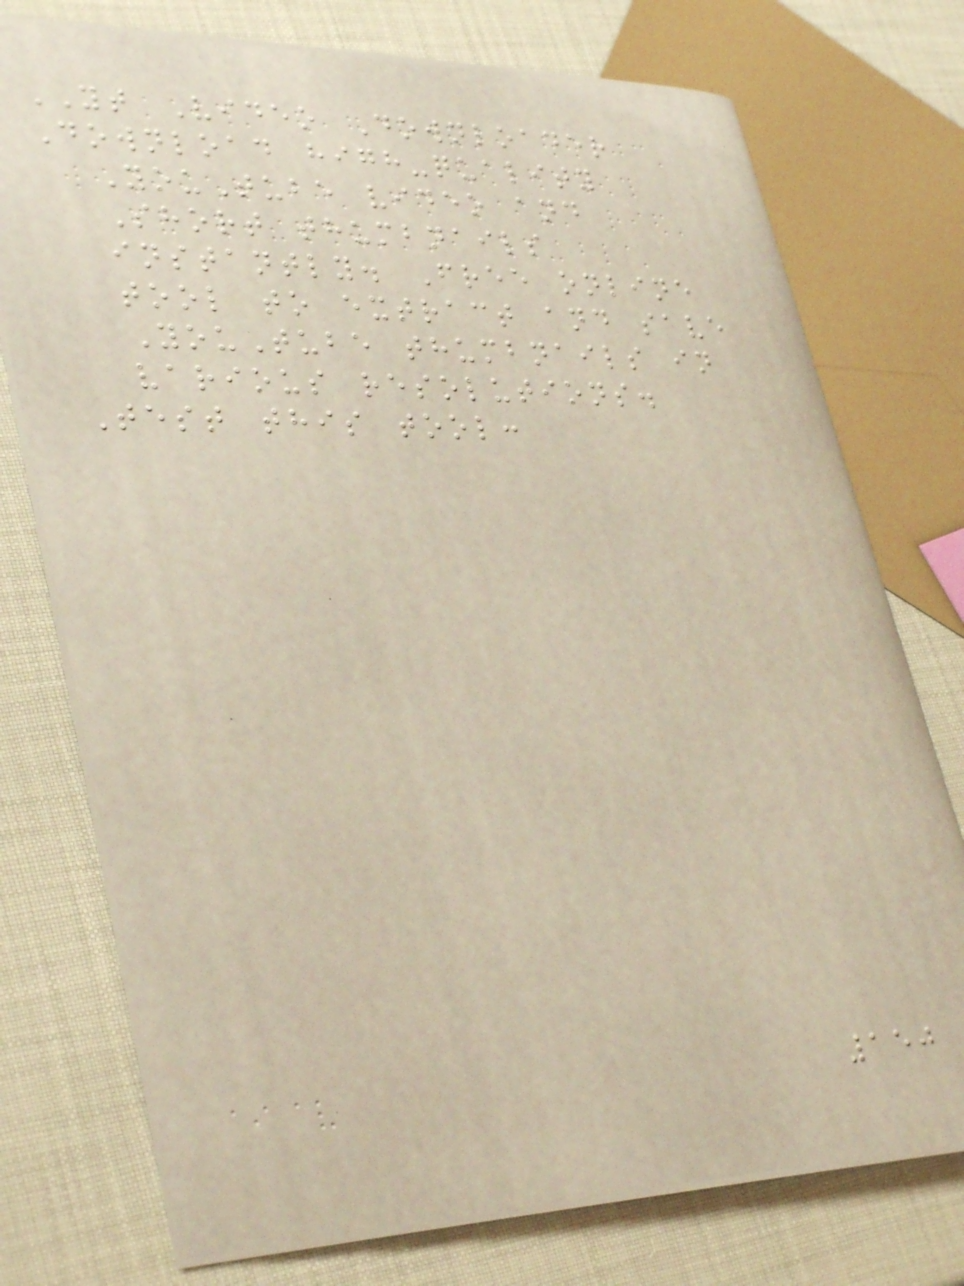YT Video Downloader
Download high-quality
YouTube video and
Short thumbnails
instantly. Free online
tool to extract and save
YouTube thumbnails in
various resolutions.
Test this tool:
150
